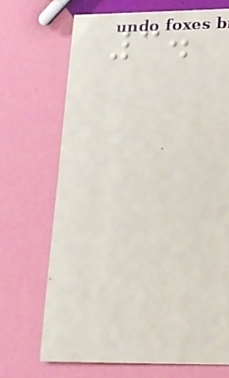3.
